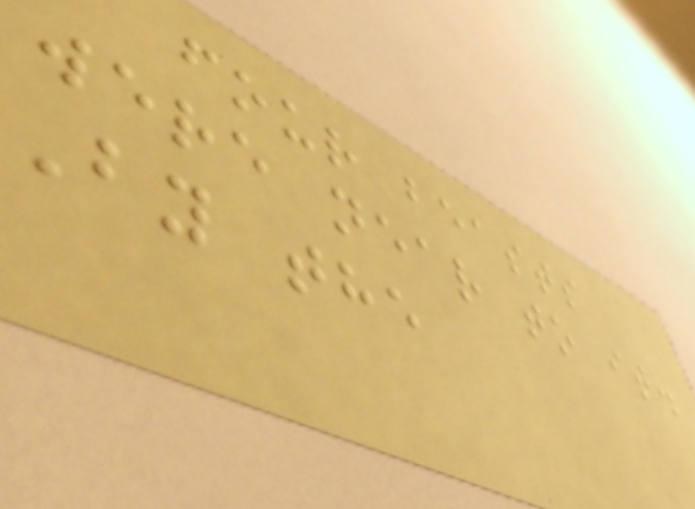four beasts
were near to it.
By the
